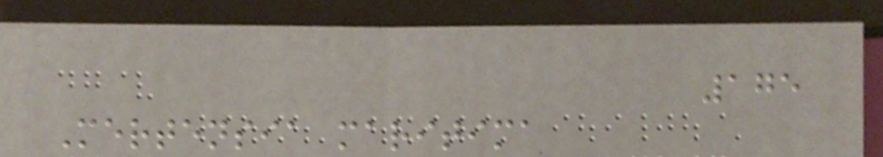175
Mertensia maritima
